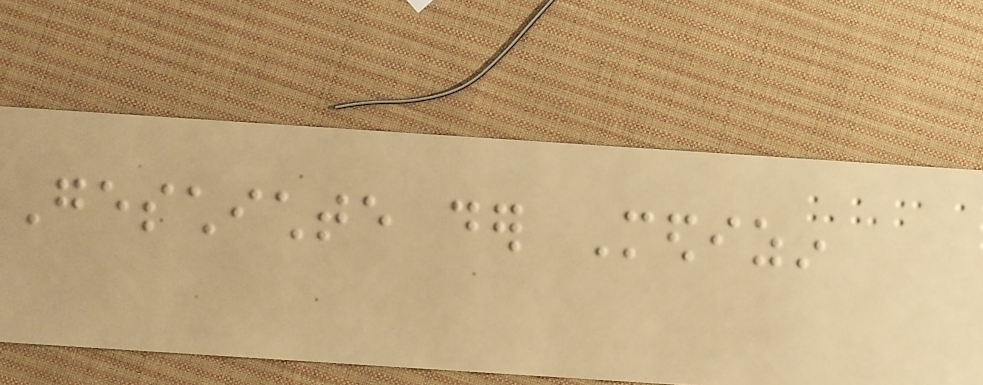Geschichte der Medizin
